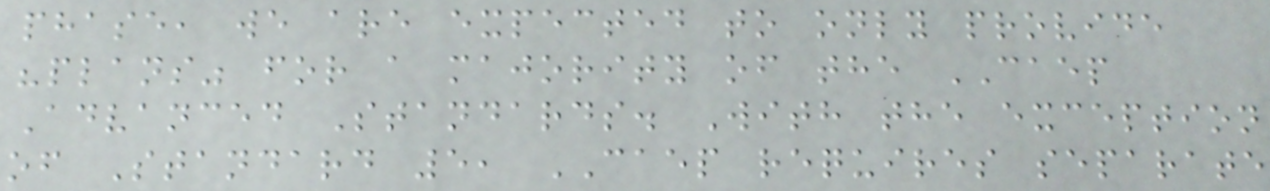phase, we are expected to only provide
"plans" for a majority of the CAEP
Advanced Standards. With the exception
of Standard 5, CAEP requires separate
